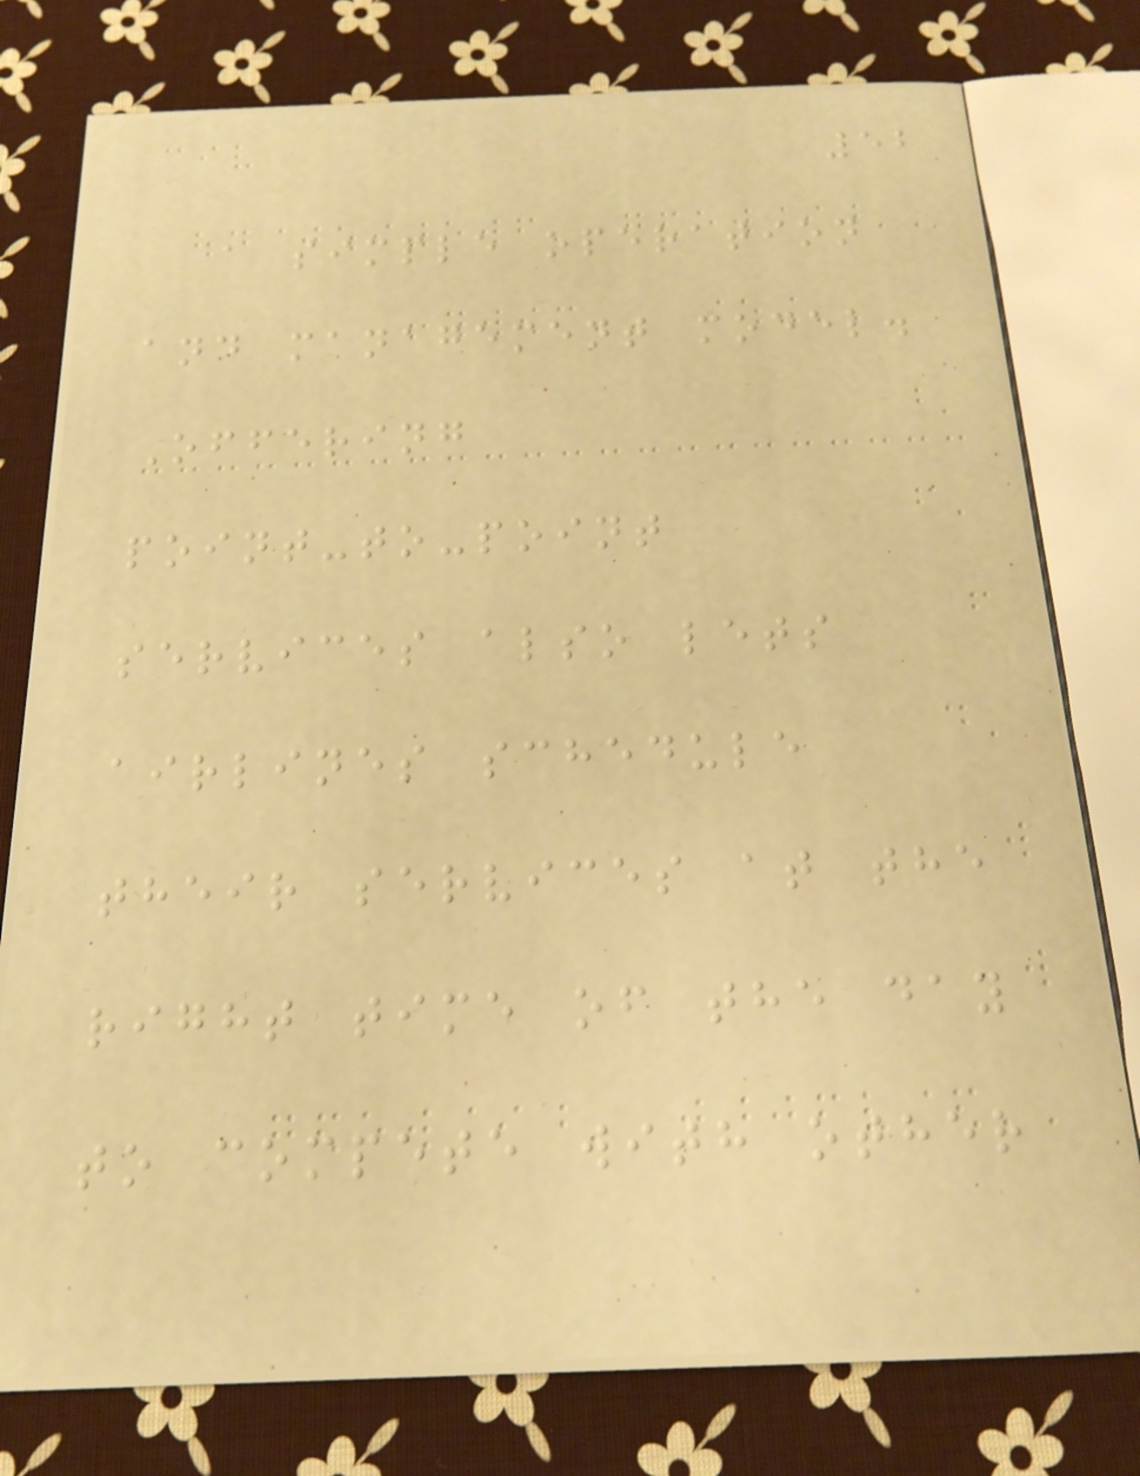52
a simple operation
and management model.
Offering
point-to-point
services also lets
airlines schedule
their services at the
right time of the day
to compete with other
